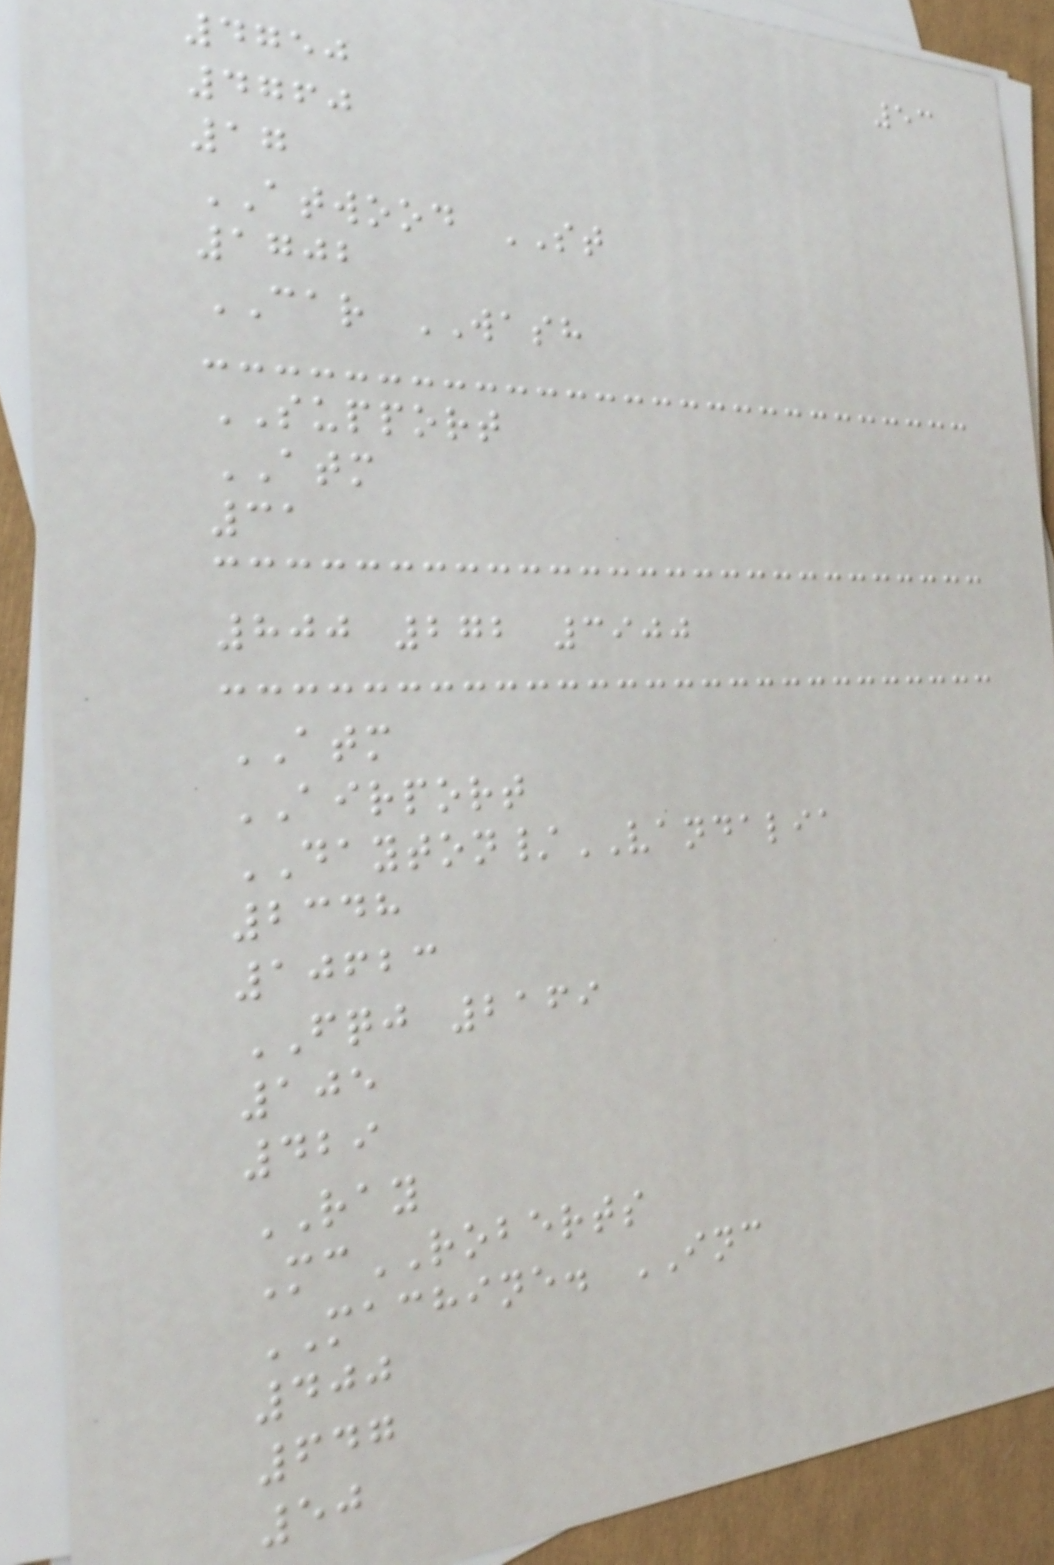53
4750
4760
17
ATWOOD ST
1702
CAR WASH
SUPPORT
ATM
31
800 272 3900
ATM
AIRPORT
DAYTON/VANDALIA
2348
10623
FQJ 2169
105
429
RAY
McROBERTS
MACHINE. INC
400
647
50
